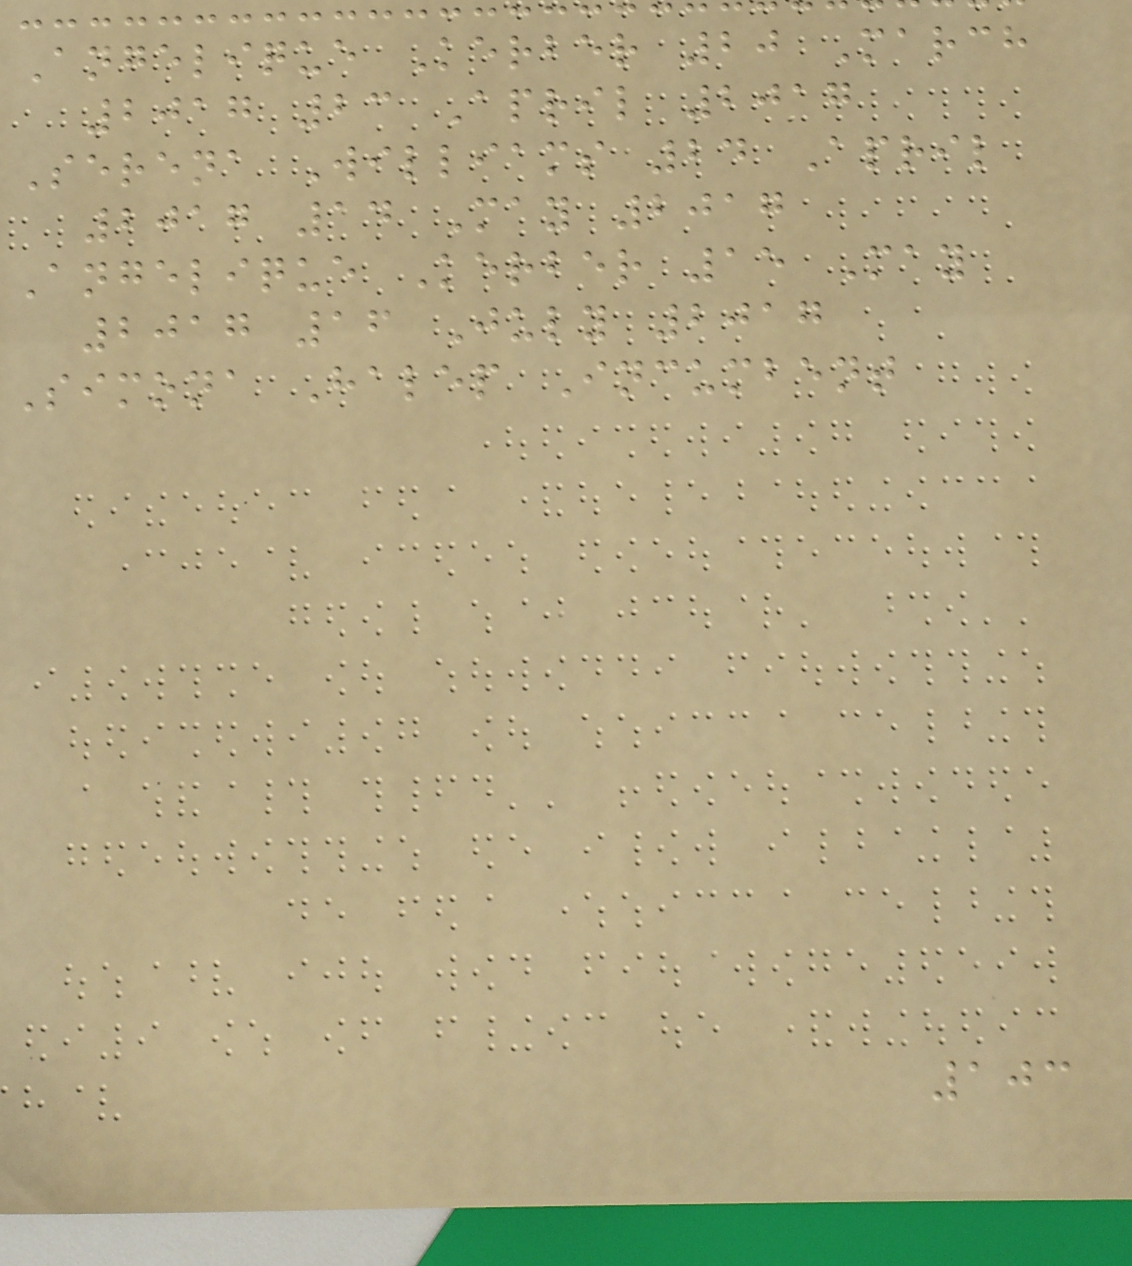Angelique Kerber 20 March
2017 23 April 2017
Serena Williams 24 April
2017 14 May 2017
Angelique Kerber 15 May
2017 16 July 2017
Simona Halep Incumbent
103
